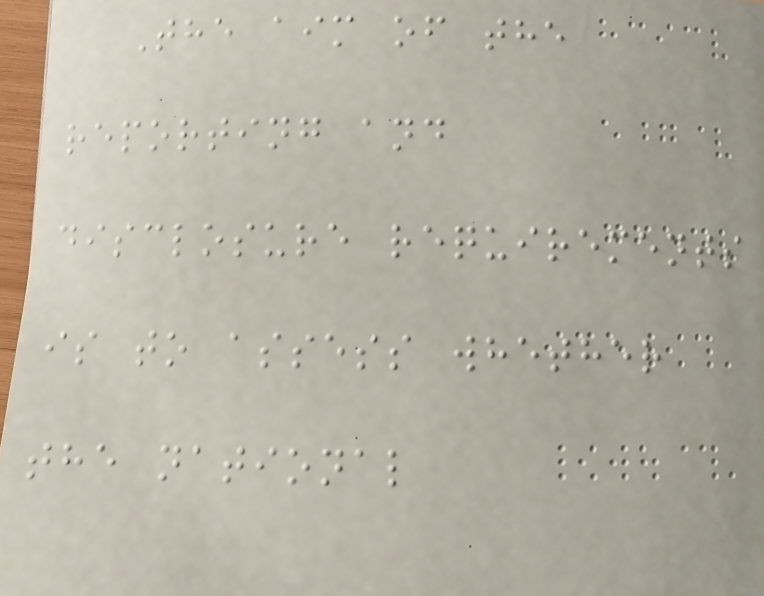The aim of the
reporting and
disclosure requirements
is to assess whether
the national
